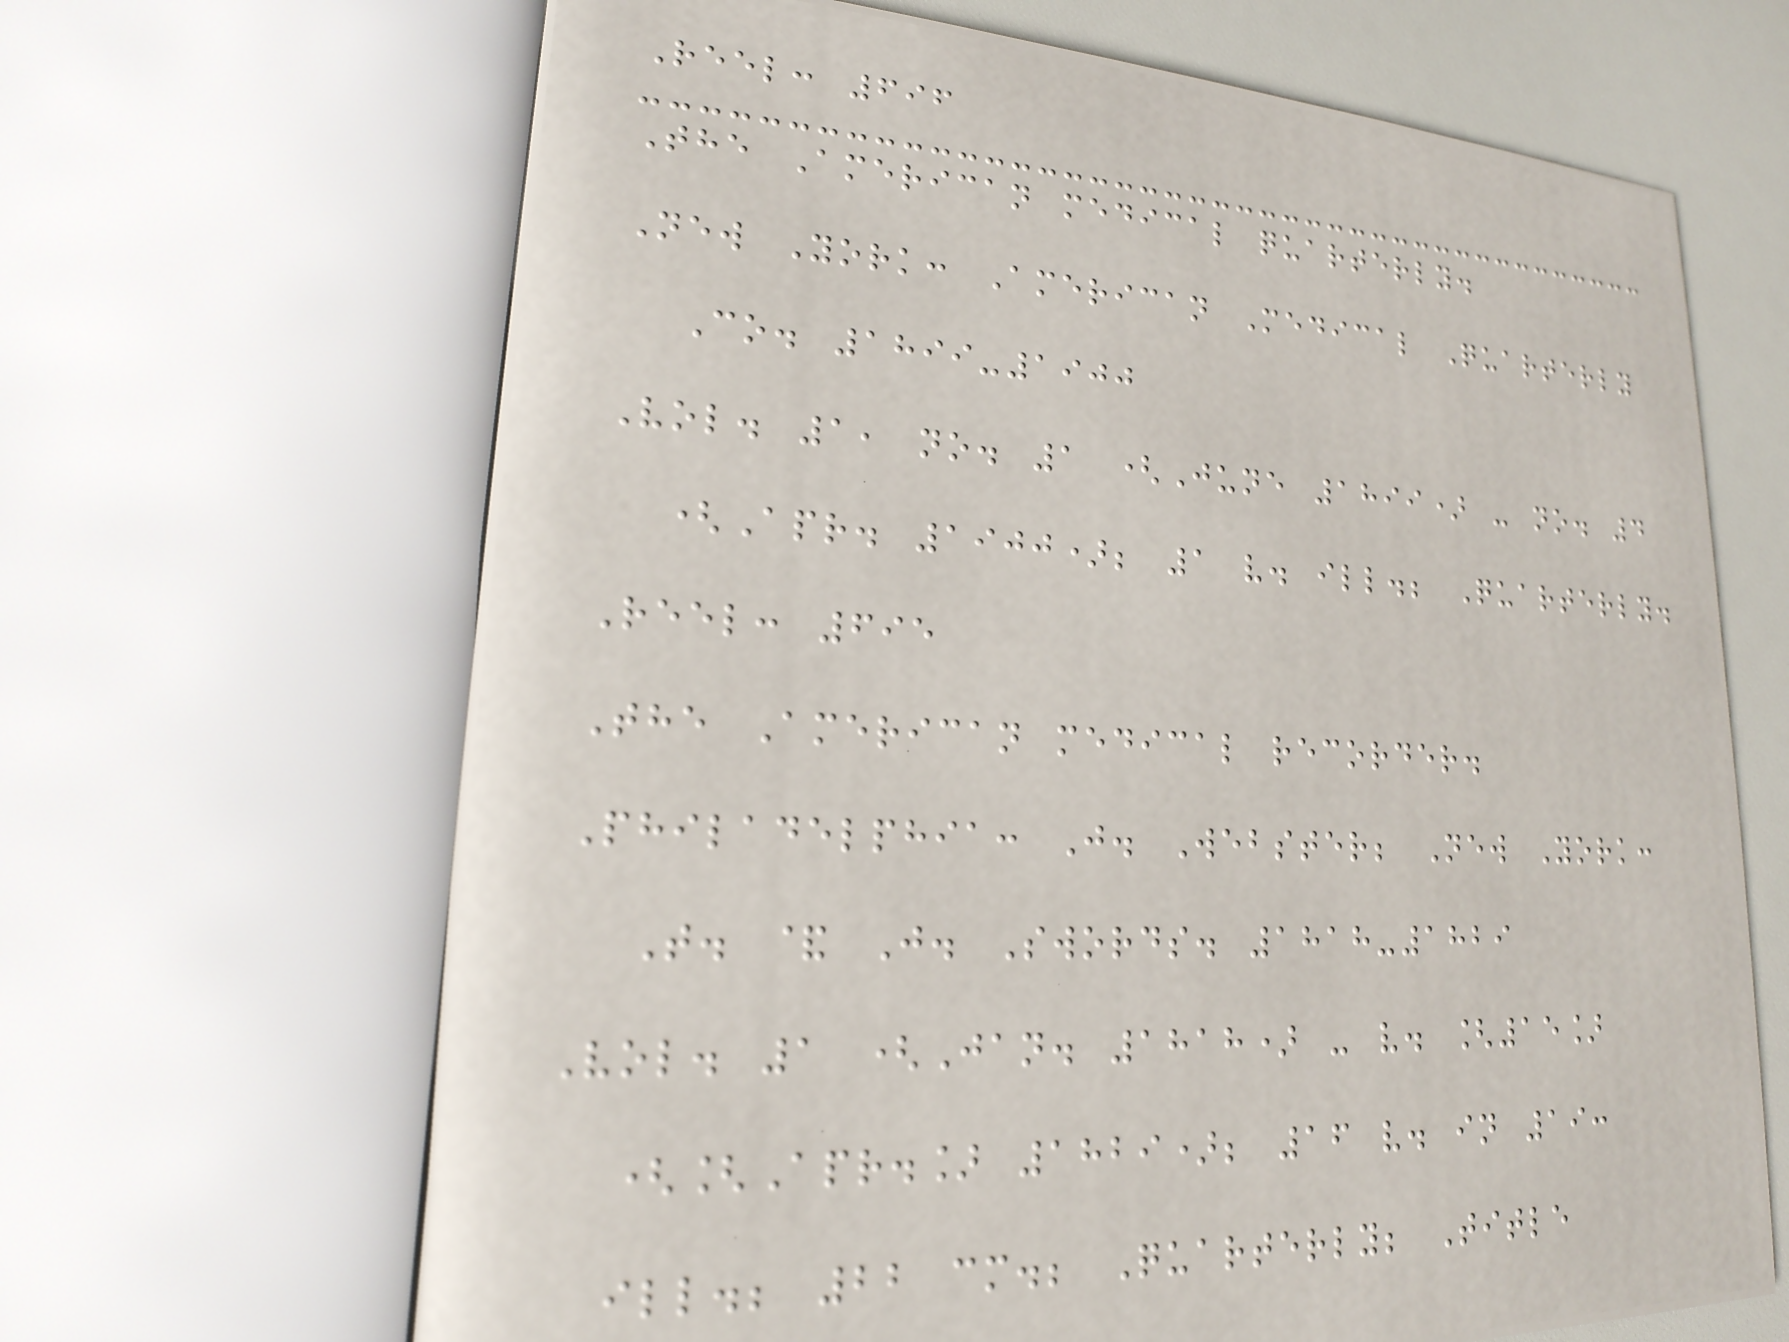Reel: 696
The American medical quarterly.
New York: American Medical Quarterly
Co. 1899-1900
Vol. 1, no. 1 (June 1899) - no. 4
(Apr. 1900); 1 v. ill.; Quarterly.
Reel: 695
The American medical recorder.
Philadelphia: J. Webster; New York:
T. & J. Swords. 1818-1829
Vol. 1 (Jan. 1818) - v. [15]
([Apr.] 1829); 16 v. in 19:
ill.; 22 cm.; Quarterly; Title
